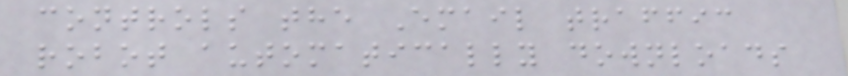controls the Email traffic
robot automatically downloads
